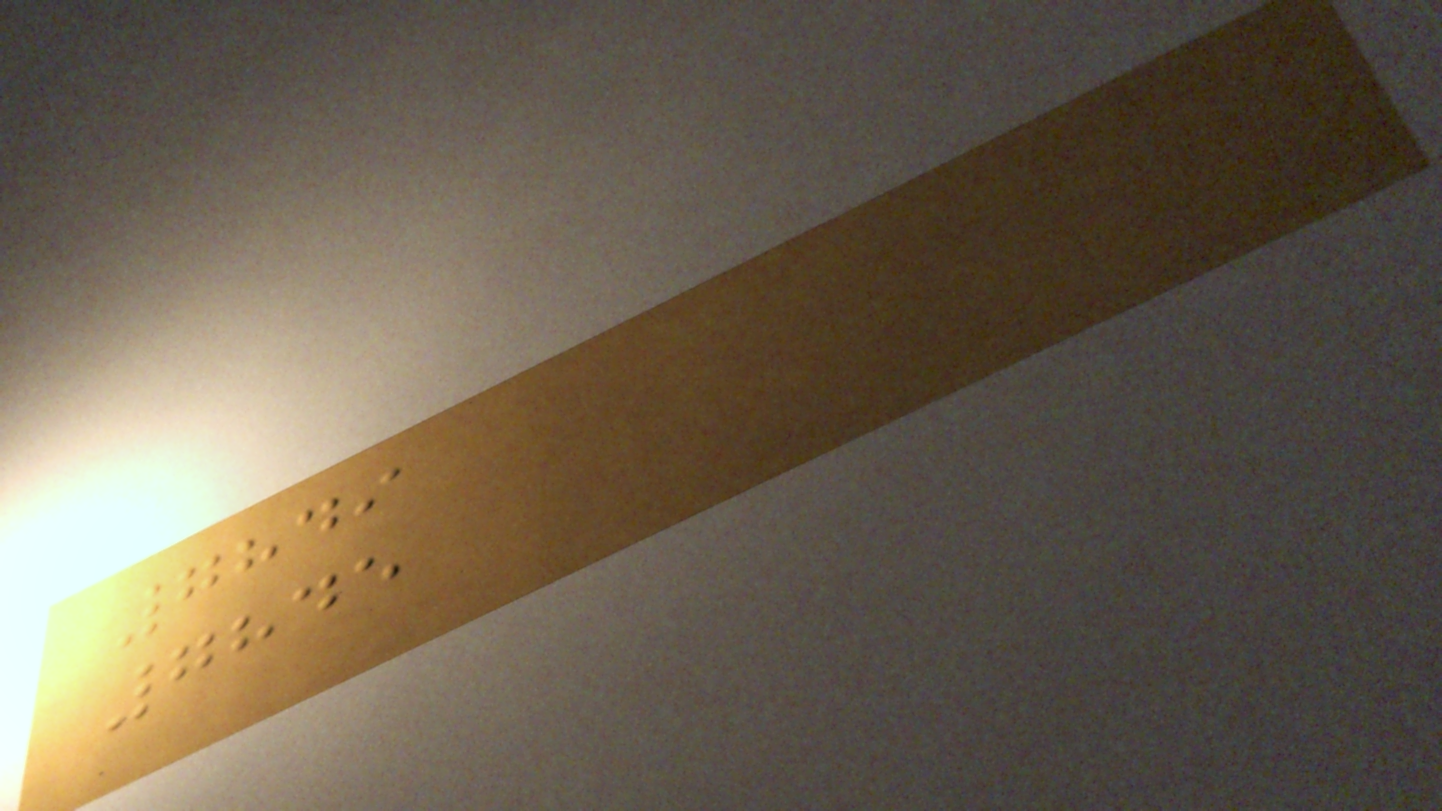7849
7845
